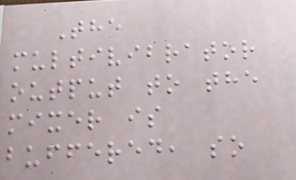The
multivibrator
output to the
mixer is
buffered, so
